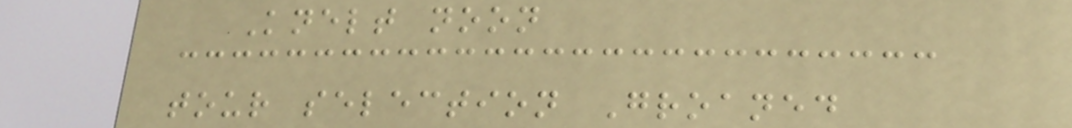Knelt noon
tour selection Groaned
